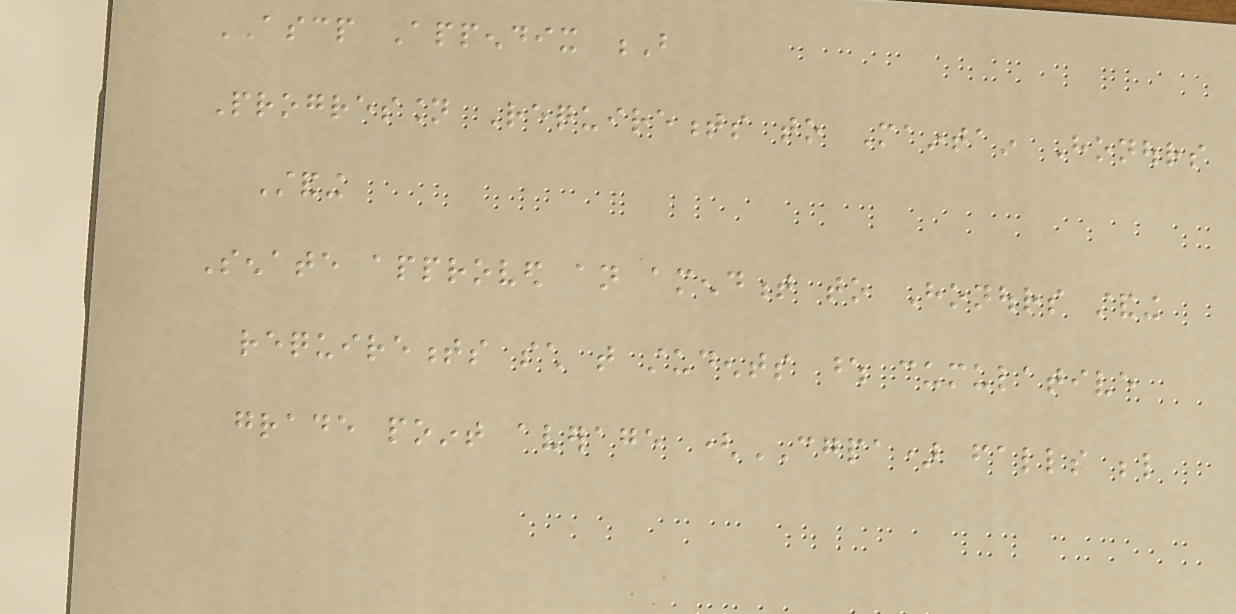ASCP Appendix B
Progression Requirements to Maintain Honours
Standing
Senate approved an amendment to Honours standing
requirements such that students whose cumulative
grade point average (CGPA) falls below
